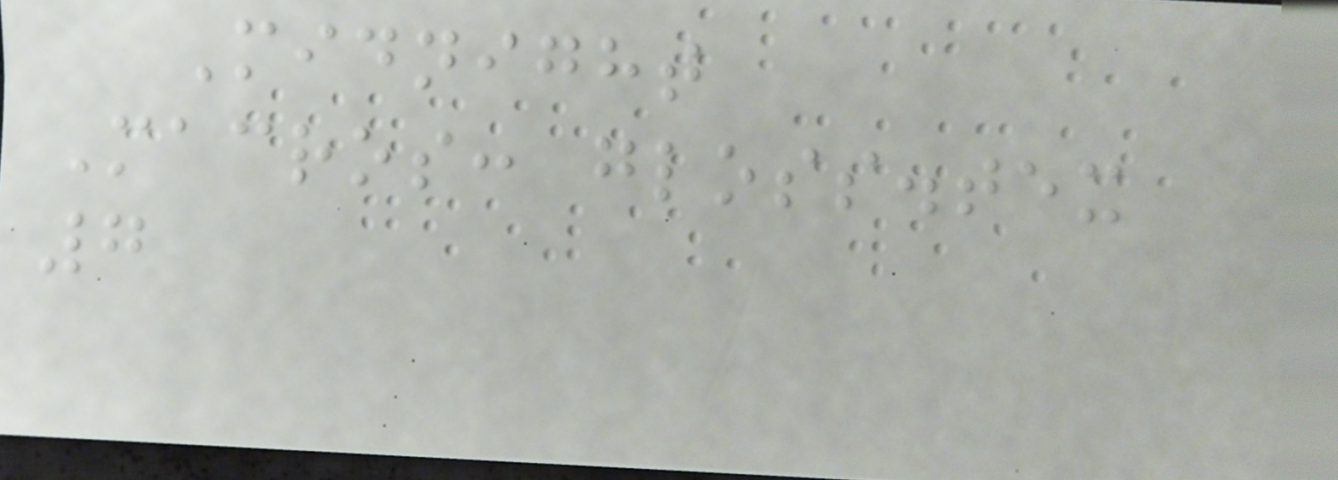Midnight
Macros: gloss.tex
7
